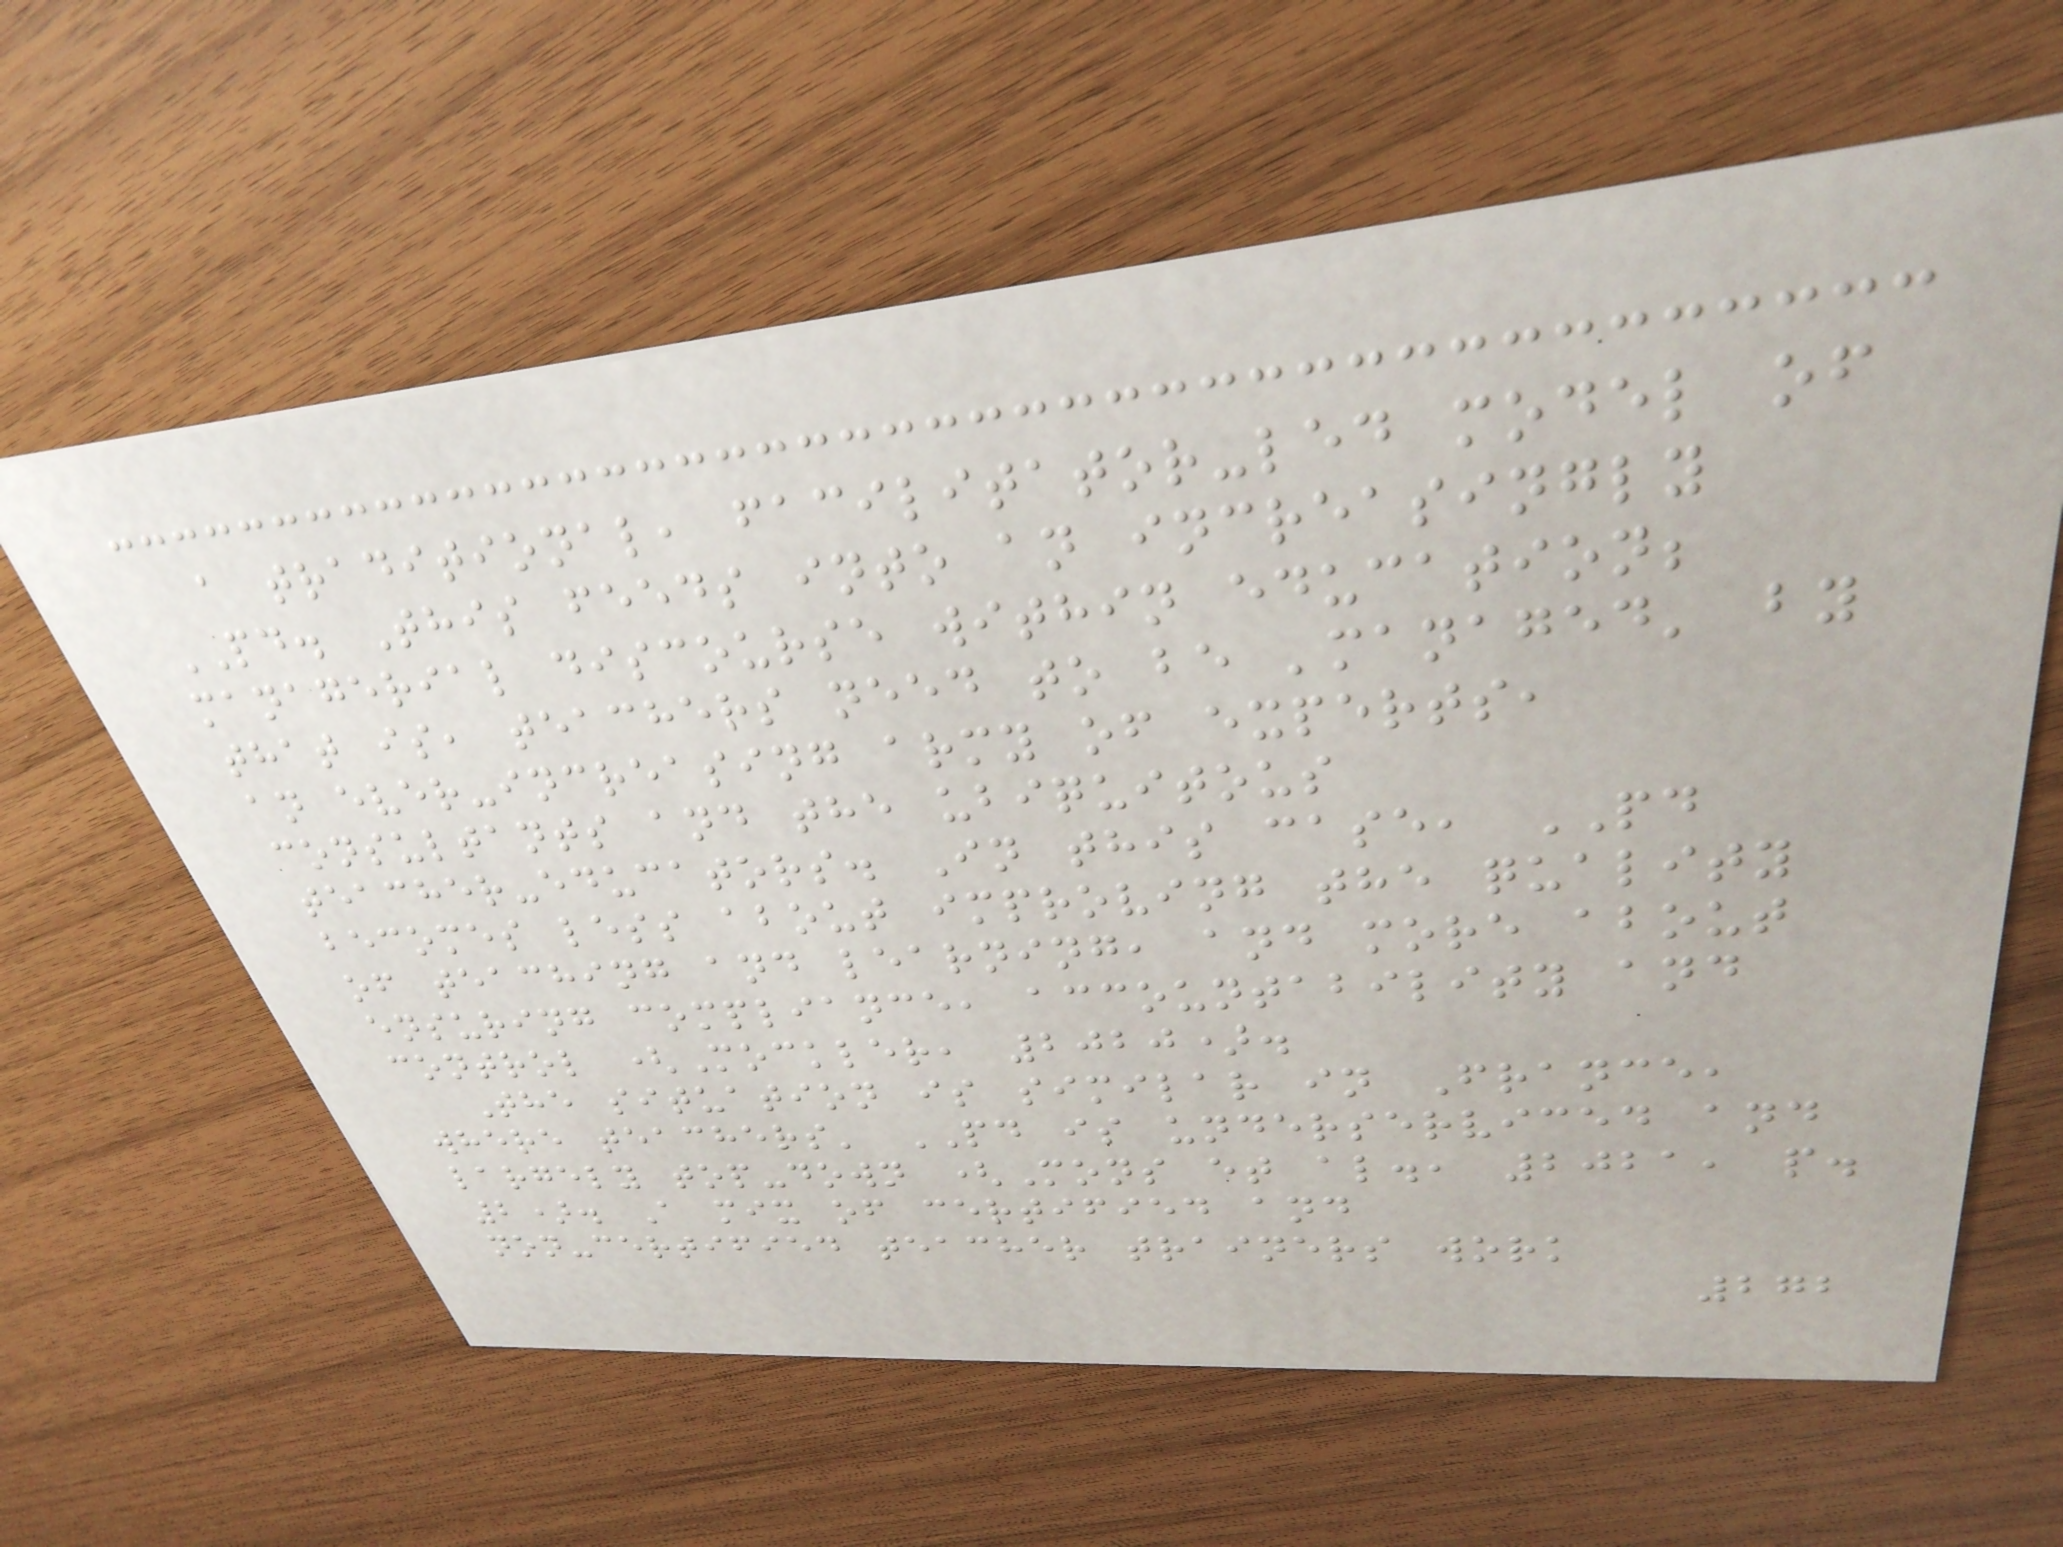a traditional, facilitator-led model of
PD. This feeds into an increasingly
managerial discourse within education;
that is, teachers need to be 'managed' by
an ever-increasing army of experts,
consultants and the ubiquitous
teacher-educators. In this case, PD
becomes less about improving the quality
of teaching and learning, and more about
ensuring compliance, accountability and
control (Mockler, 2020).
The situation is similar in France,
where teachers' PD is underserviced and
largely top-down (Mons et al., 2021, p.
2). A mix of certified and
non-certified teacher trainers work
272
